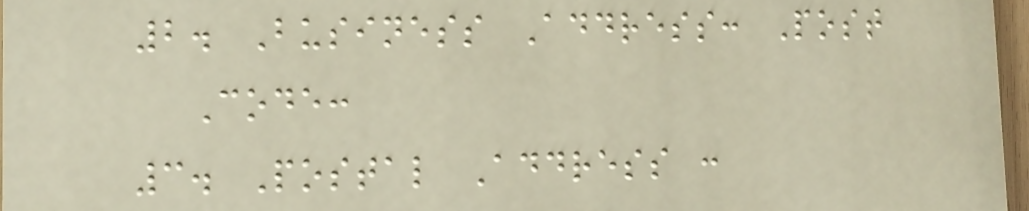2. Business Address: Post
Code:
3. Postal Address :
